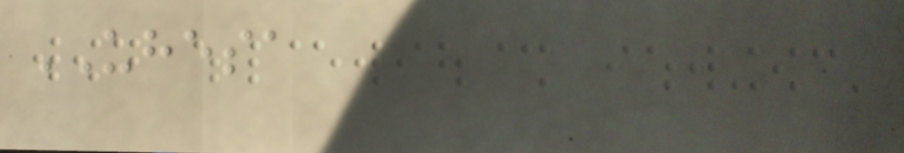UHESA
